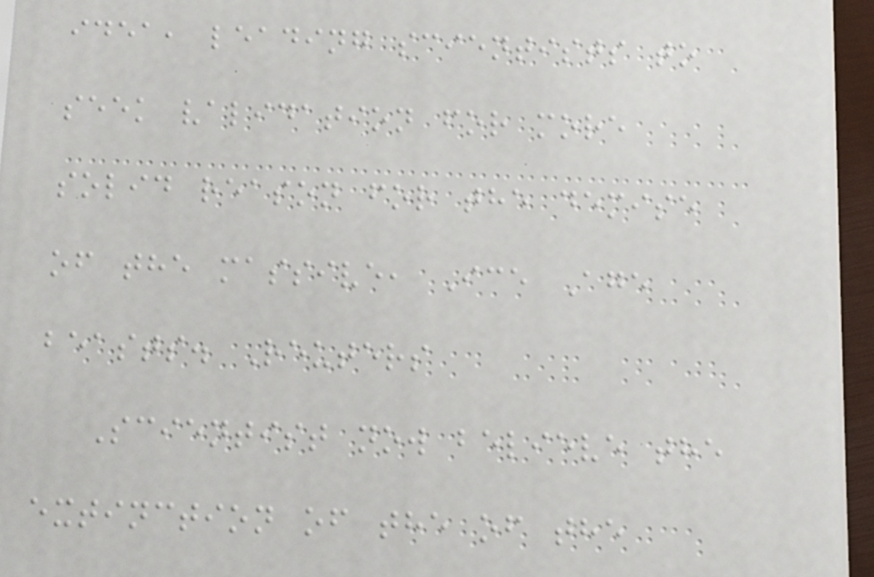idea, leading scientists to
seek validation for more
solid reason for the demise
of the massive, Ice Age
beasts. Reuters
Scientist now believe the
extinction of the of the
